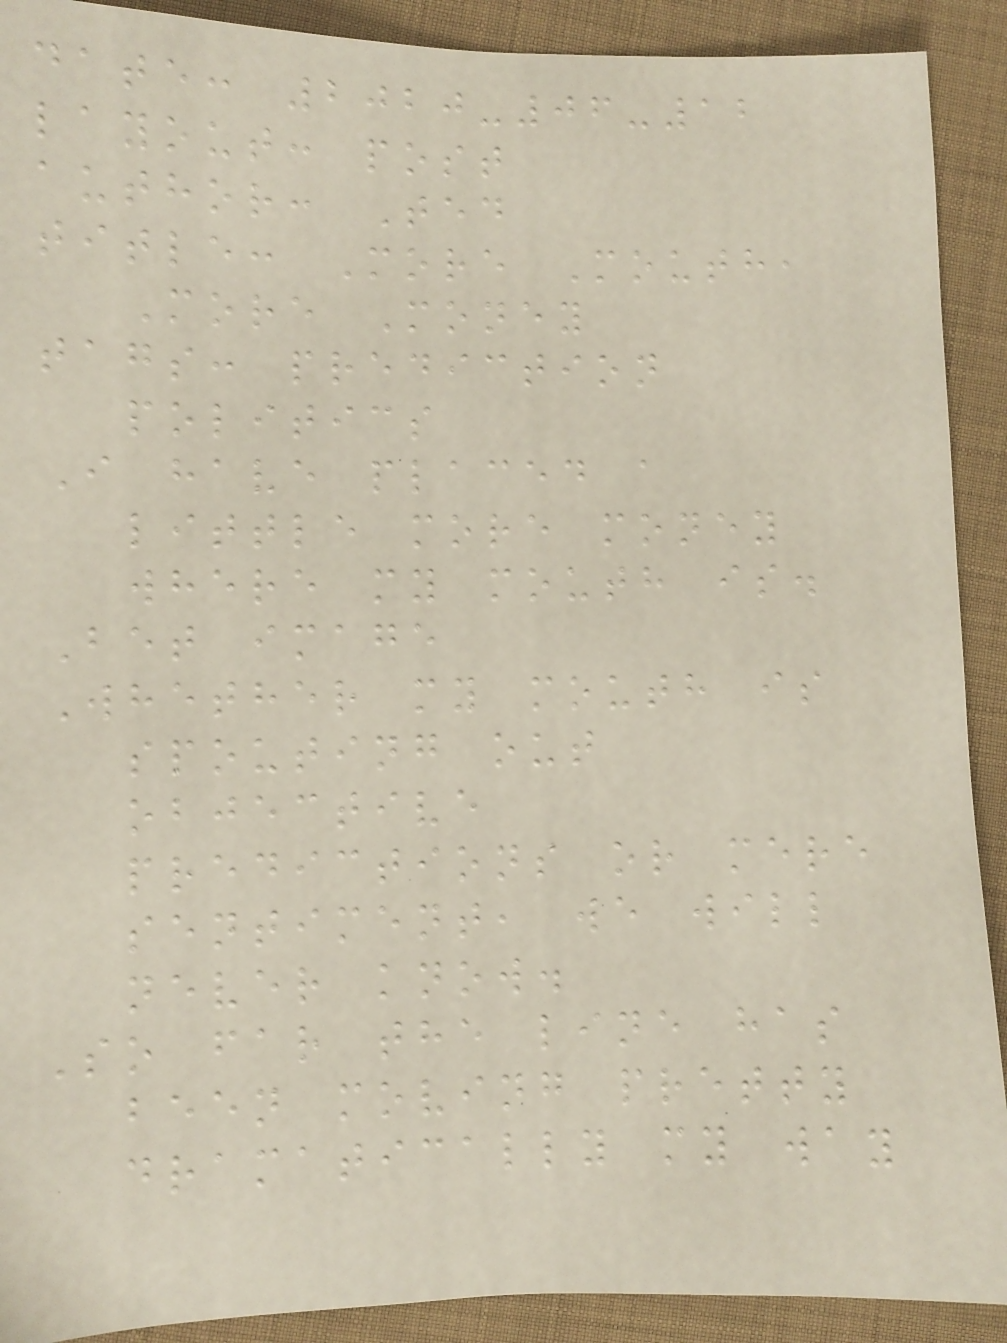date: 2020-06-12
layout: post
author: Ted
title: More Mouth,
More Money
tags: prediction
politics
I have placed a
little more money
where my mouth is.
Bet image
Whether my mouth is
spouting out
objective
predictions or mere
sentiment, we will
never know.
So far the line has
been moving pretty
dramatically my way
